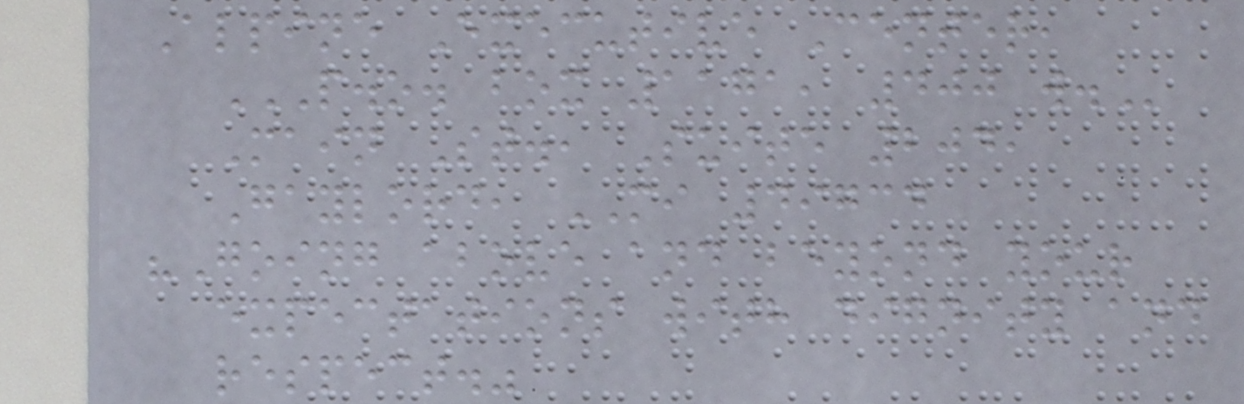Alpine Executive Center,
P.O. BOX 1171, 400 W.
Main St., Suite 204,
Gaylord, MI 49734
"Going above and beyond your
expectations with dignity and
respect."
